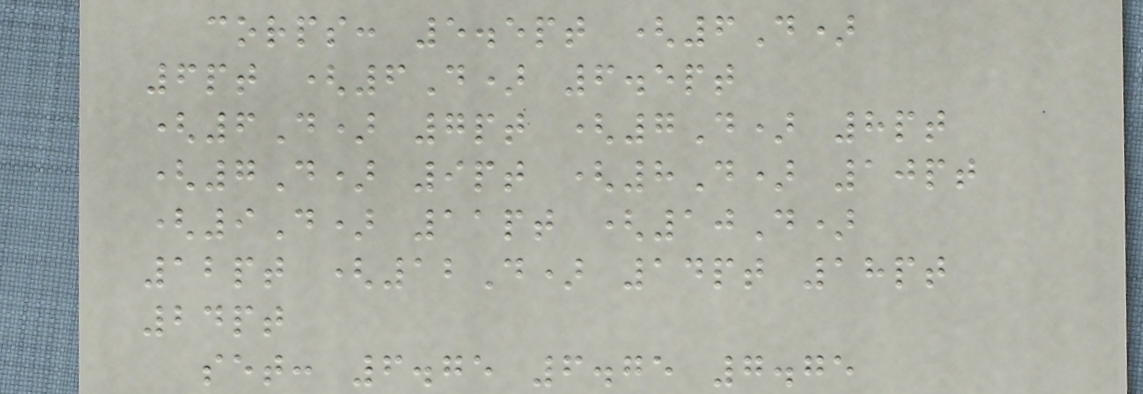corps: 5.5pt (6D)
6pt (6D) 6.5pt
(6D) 7pt (7D) 8pt
(7D) 9pt (8D) 10pt
(9D) 11pt (10D)
12pt (12D) 14pt 18pt
24pt
set: 6.75 6.75 7.75
